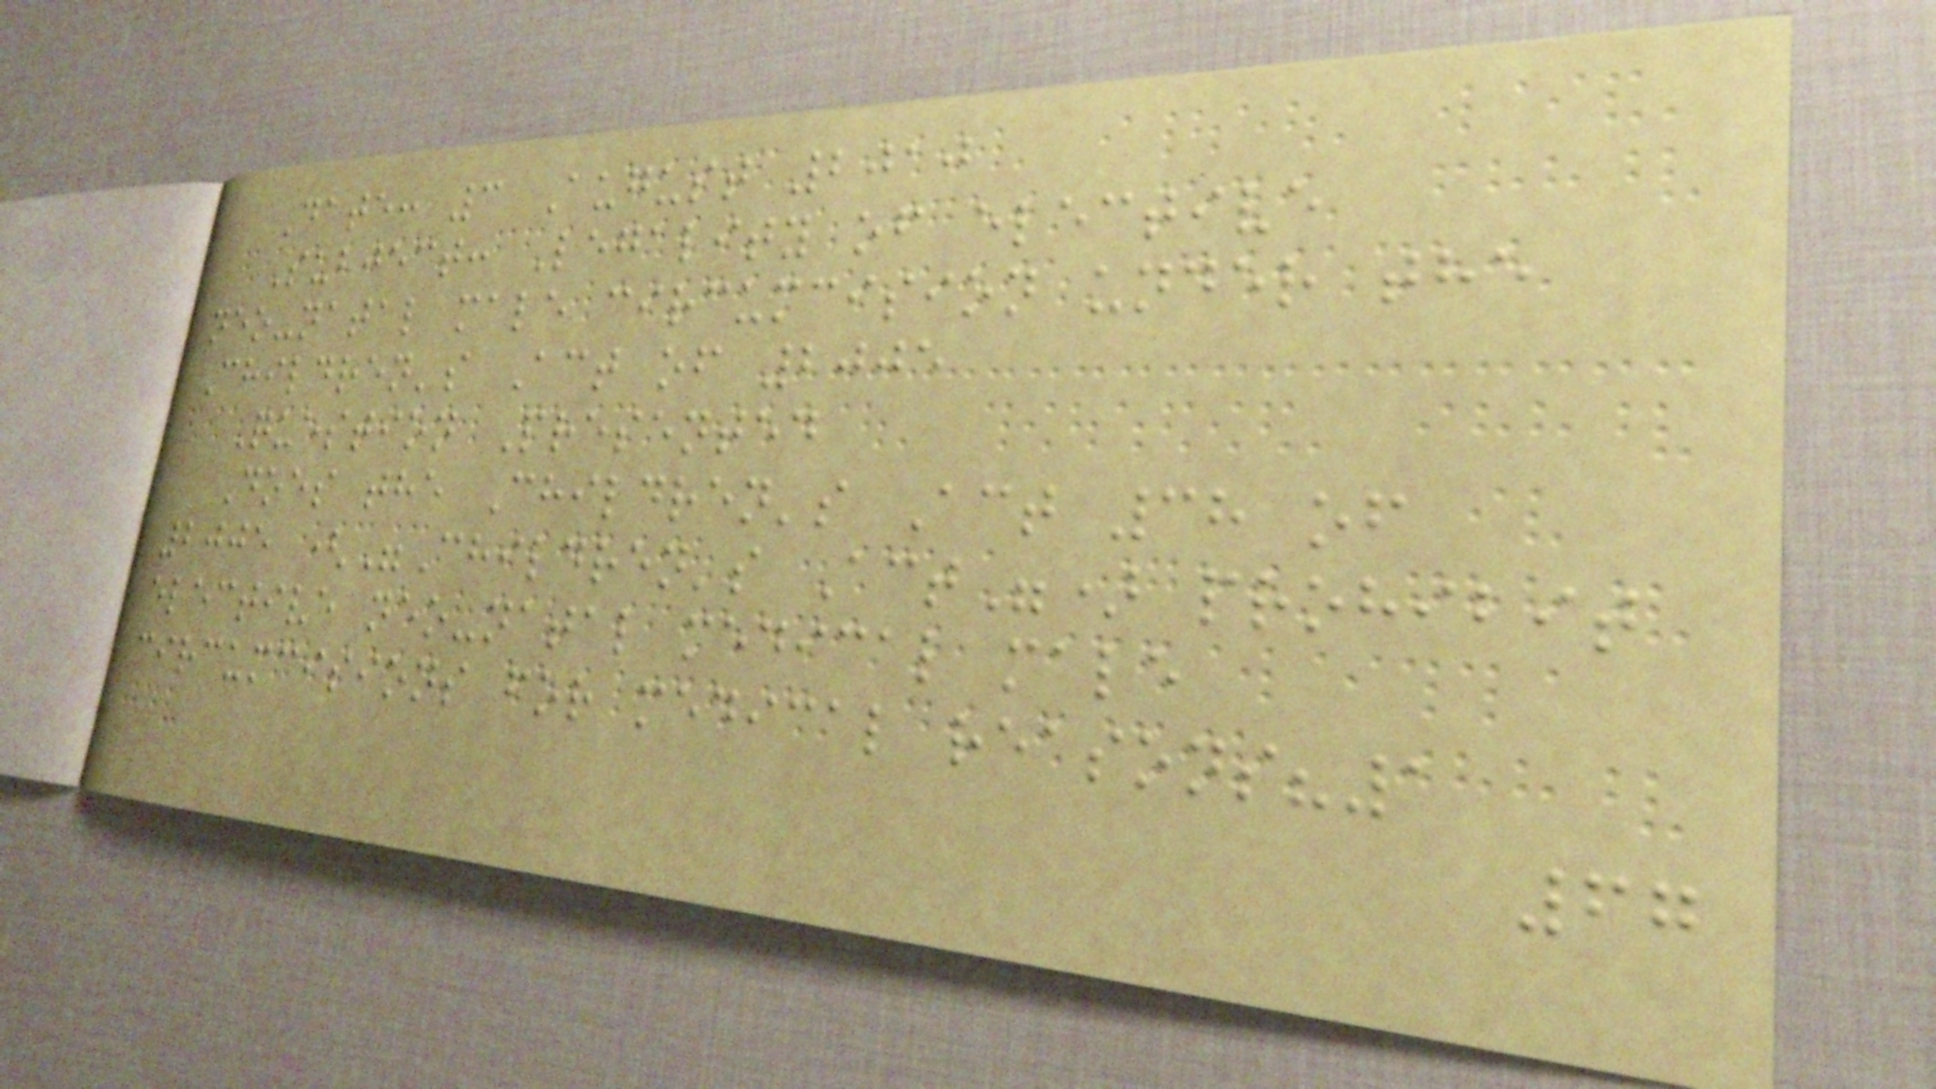Date: 3 August 2010
Subject: Legality of elective
neo-natal male circumcision under the
Children's Act of 2005
Question Presented
Does the Children's Act 38 of
2005 ("Children's Act") prohibit
elective neo-natal medical male
circumcisions for medical reasons?1
67
